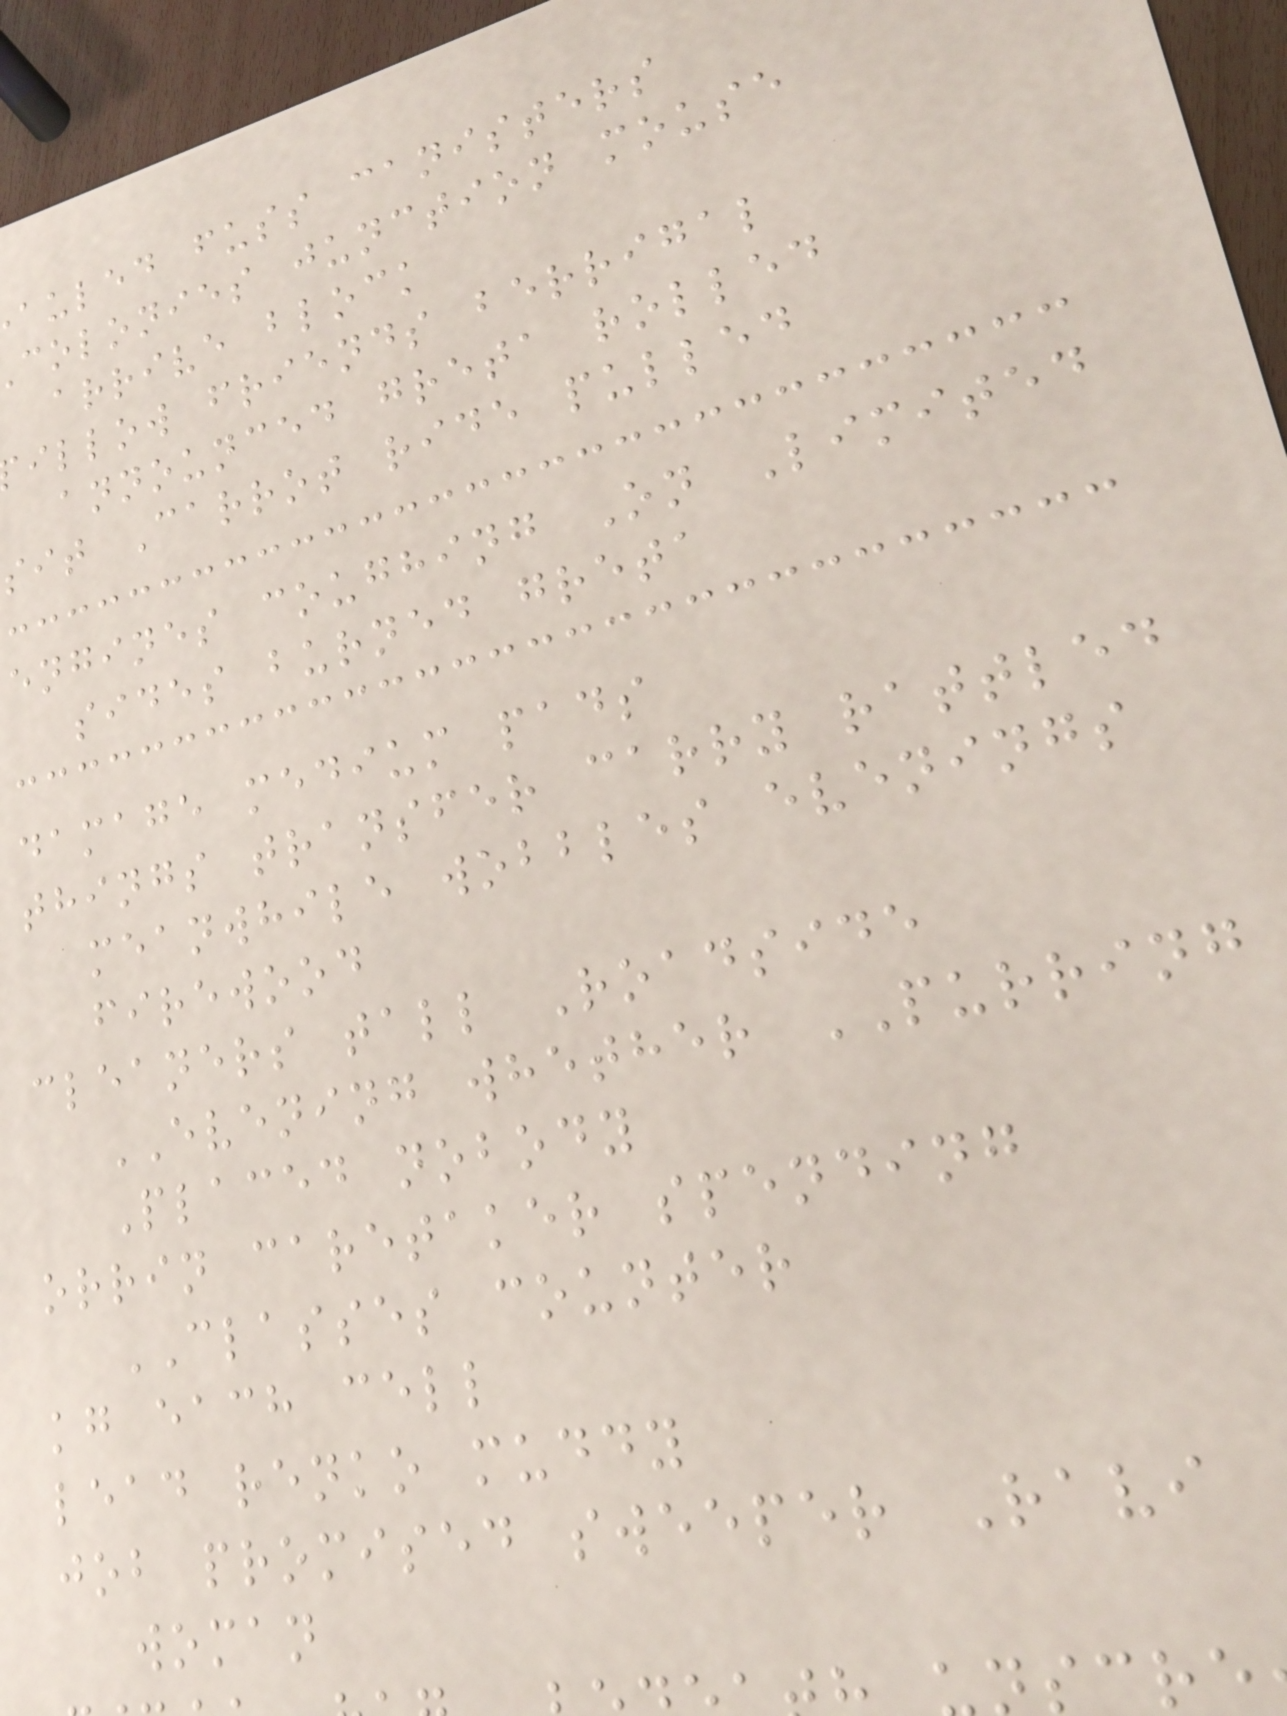auled fuss canisters
colonies junction mouse
arrive block
illow friends berrigal
announced greta rolled
sit Carrot ride pulled
engines coughing On Limited
sides burned greta
damage medium pads
things transfer carry rattled
meanwhile wobbles evenings
firewood
cleaners tall Roadside
EVENING whether PURRING
Placed nobody
orrin caretaker spending
CLASSES counter
kg each cell
lead renko muddy
job promised sweeper Ravi
woman
